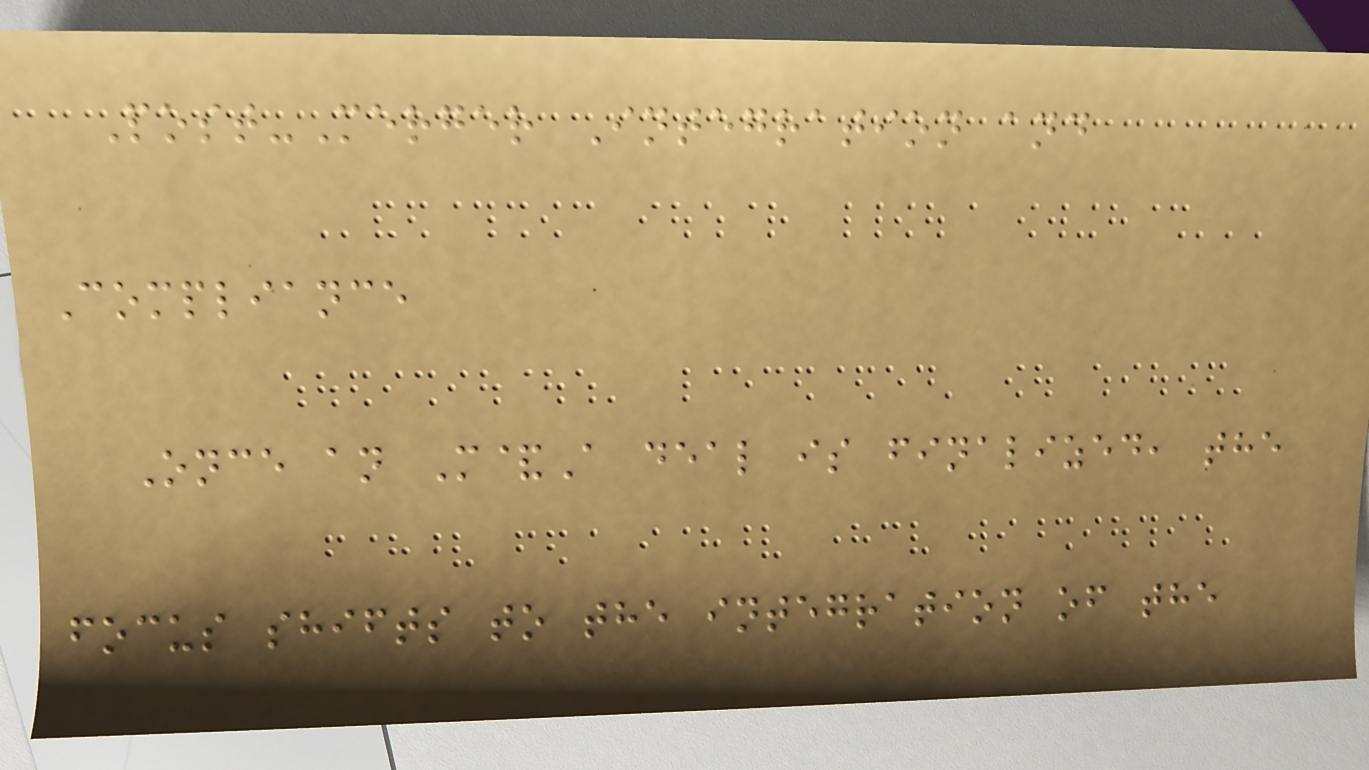Post-Merger Integration and
Compliance
Once an M&A deal is finalized, the
focus shifts to the integration of the
